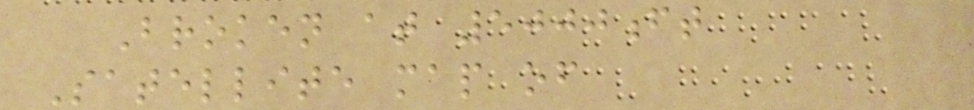Broken at 5000ft
Satellite map of
